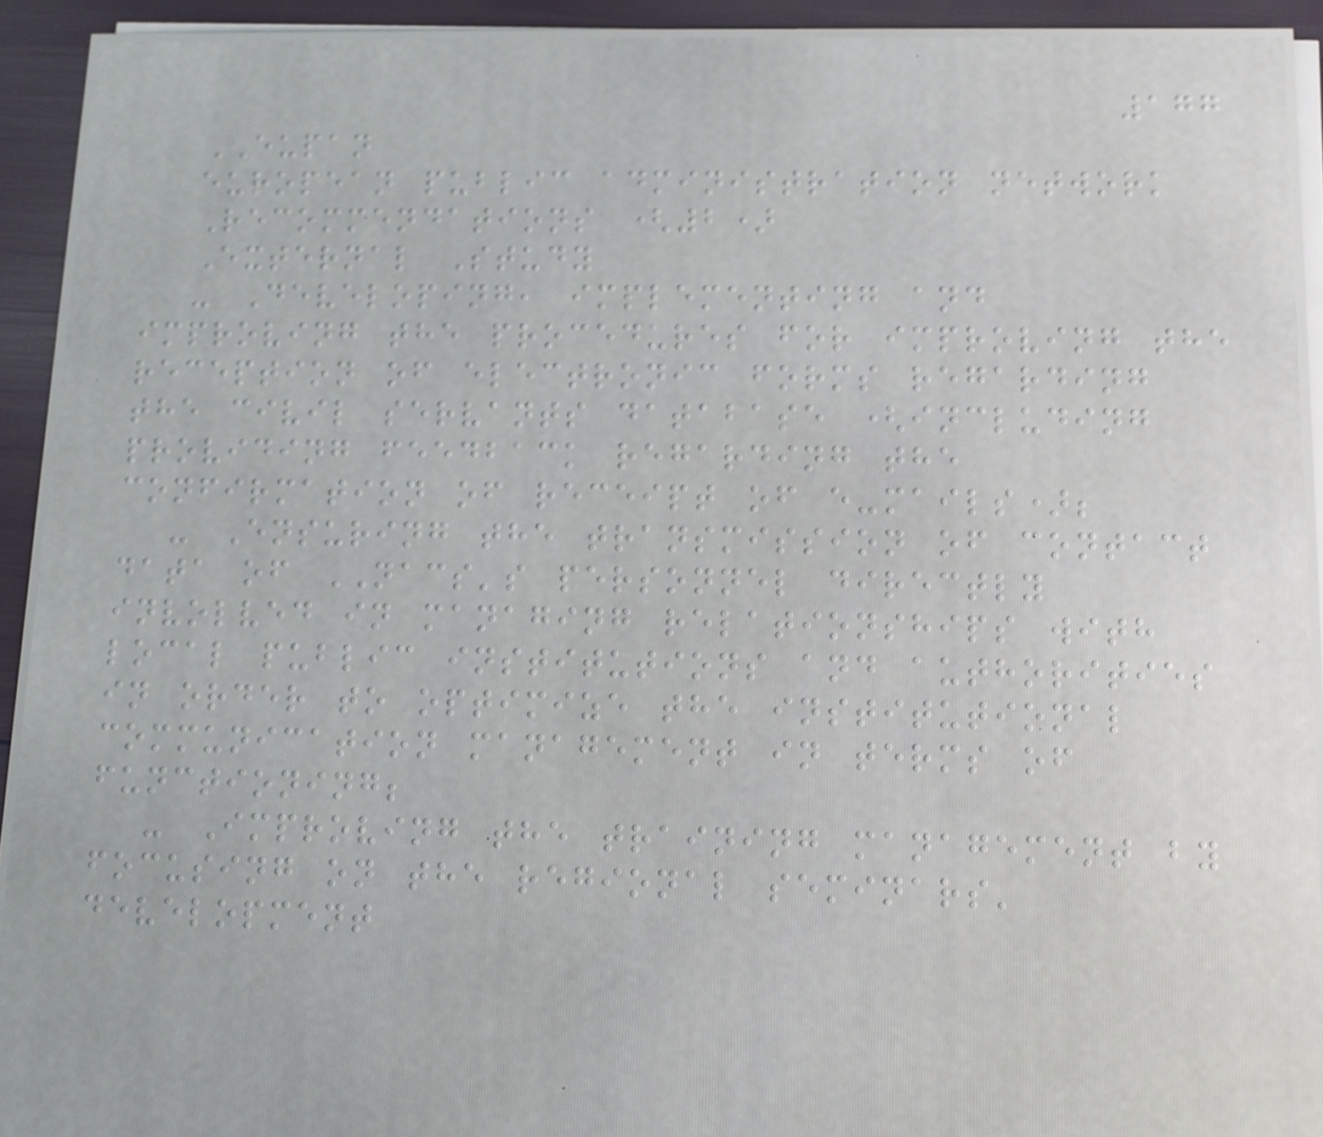177
EUPAN
european public administration network
Recommendations (2)
External Study
- Developing, implementing and
improving the procedures for improving the
reception of electronic forms regarding
the civil servants database (including
providing feedback regarding the
confirmation of receipt of e-mails);
- Ensuring the transmission of contact
data of NACS's personnel directly
involved in managing relationships with
local public institutions and authorities
in order to optimize the institutional
communication management in terms of
functioning;
- Improving the training management by
focusing on the regional seminars'
development
